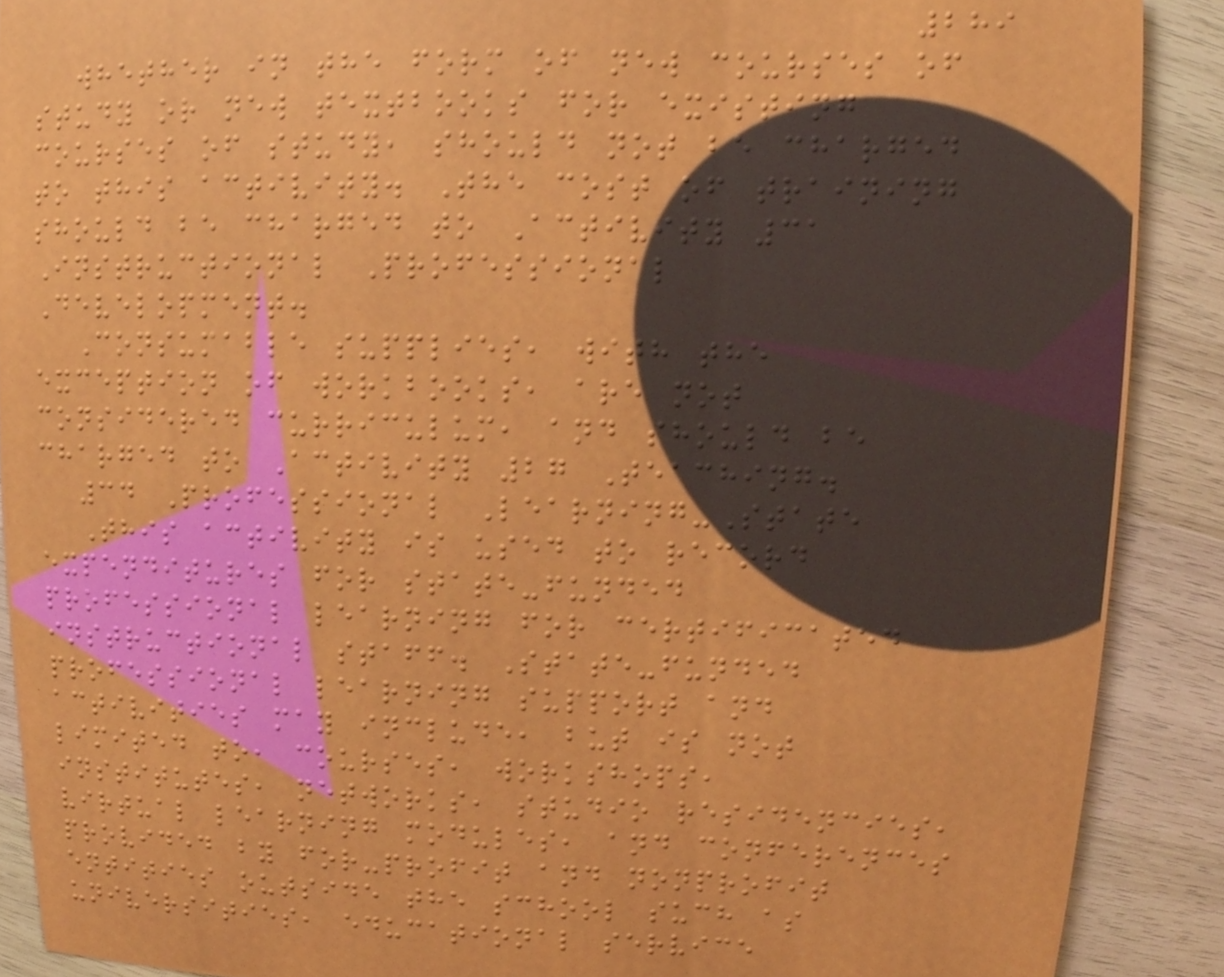289
whether in the form of new courses of
study or new textbooks for existing
courses of study, should not be charged
to this activity. The cost of training
should be charged to Activity 31
Instructional Professional
Development.
Consumable supplies, with the
exception of workbooks, are not
considered curriculum, and should be
charged to Activity 27 Teaching.
34 Professional Learning-State
This activity is used to record
expenditures for state-funded
professional learning for certificated
instructional staff. State-funded
professional learning support and
activities may include, but is not
limited to, courses, workshops,
institutes, networks, studio residencies,
virtual learning modules, and conferences
provided by for-profit and nonprofit
entities outside the school such as
universities, educational service
